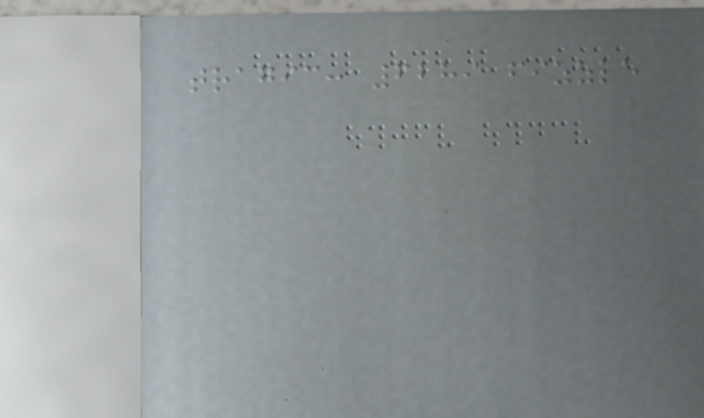tragic: 6289 fizzle
